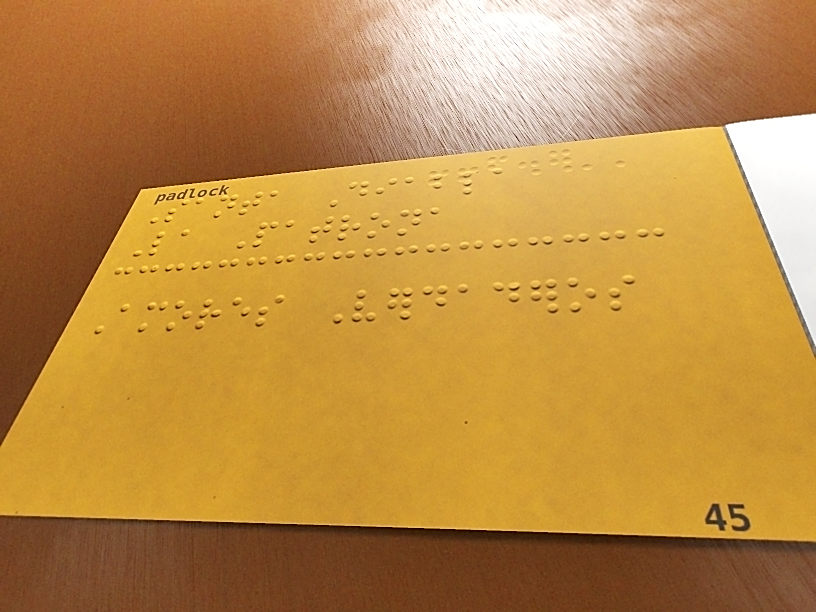Santa Diabla
La Patrona
Amores Verdaderos
